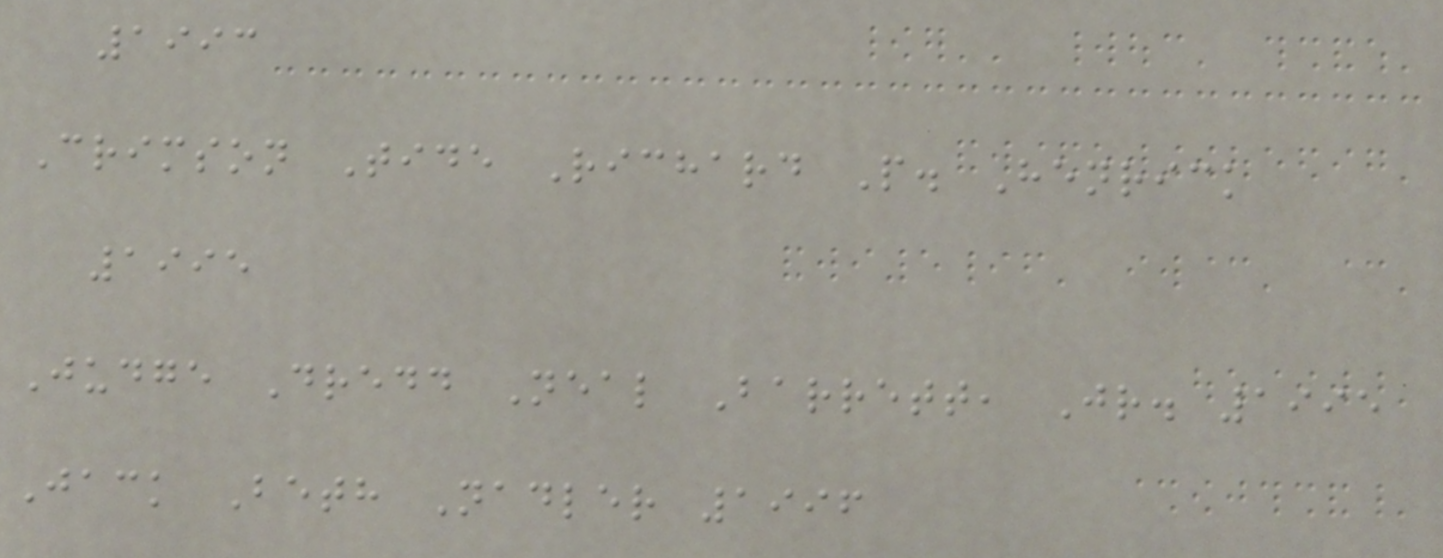1993
Crimson Tide Richard P. Henrick
1995
Judge Dredd Neal Barrett, Jr. 1995
Jack Beth Nadler 1996
